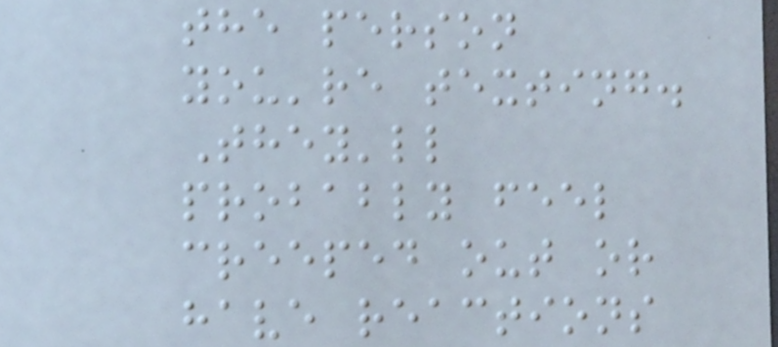the person
you're texting.
They'll
probably feel
creeped out or
have reactions
